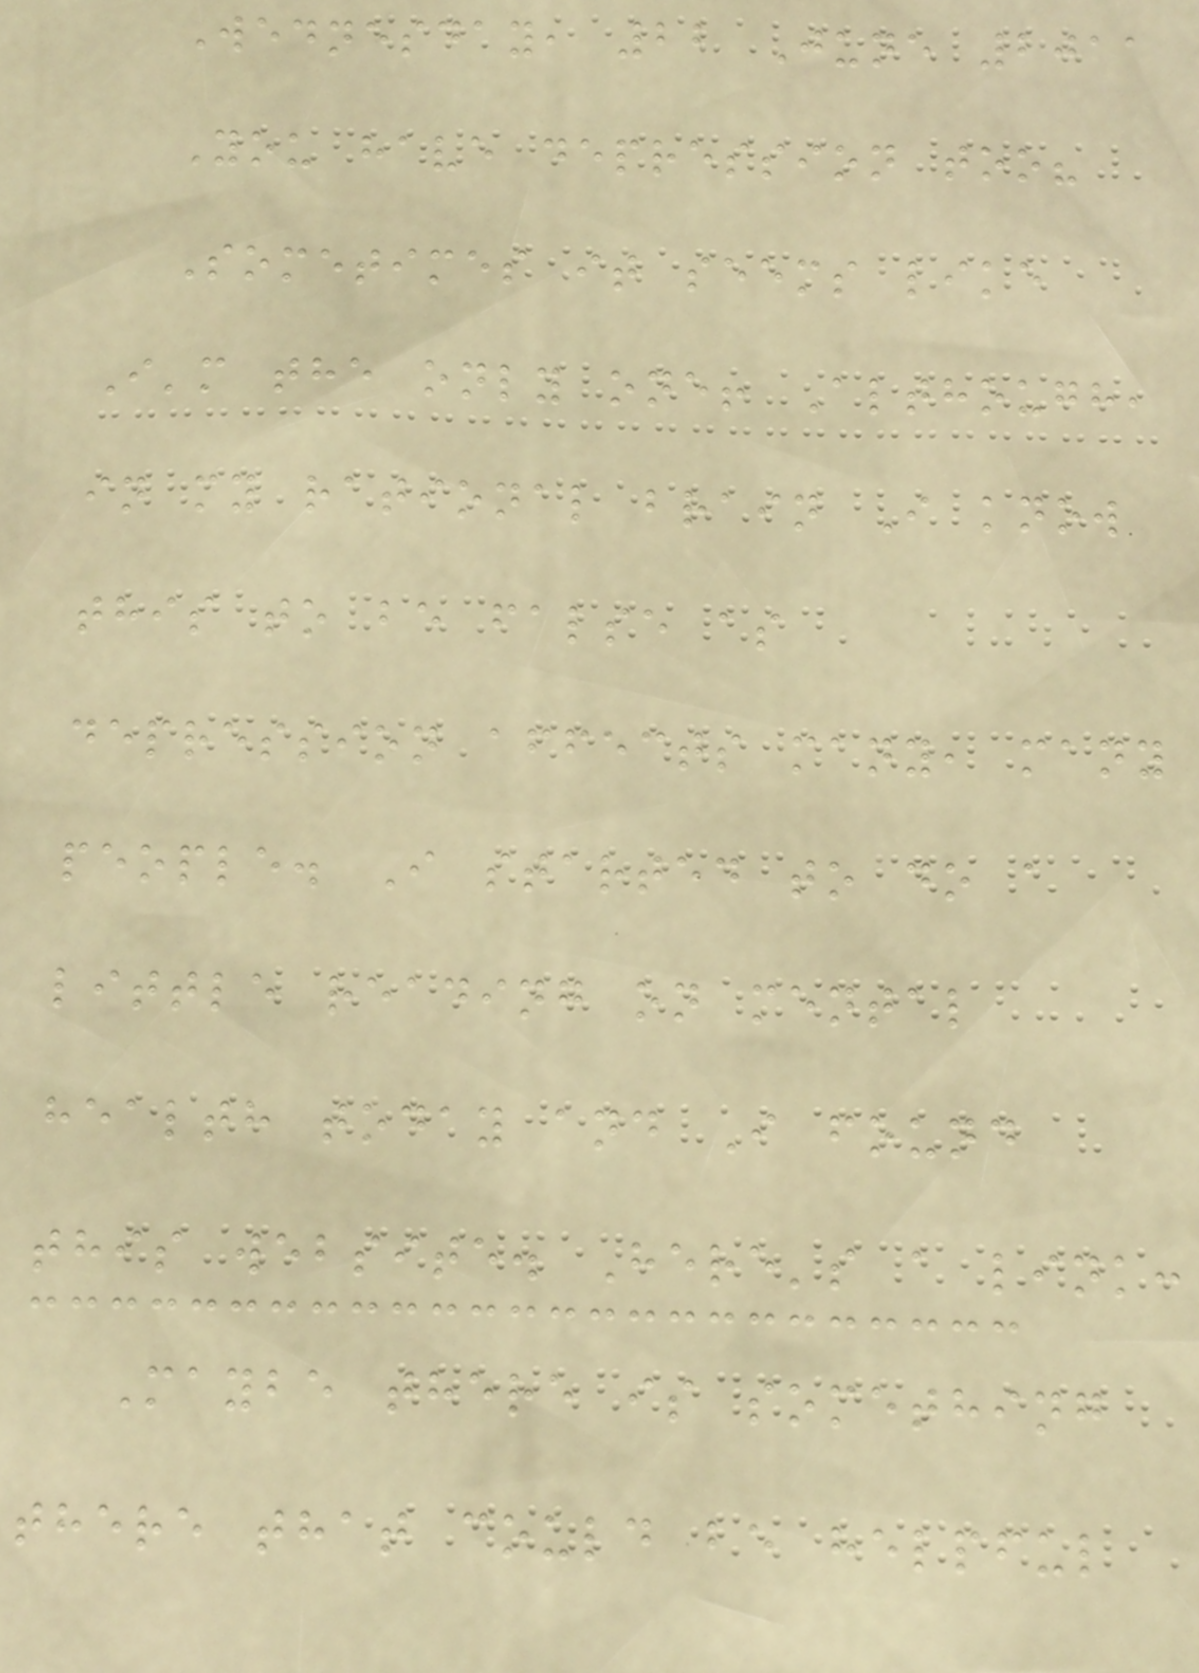Wednesday, 22 June 2011
You have depression too?
Sometimes it seems like
I'm the only one! Although,
in my rational brain I know
this to be false as
depression affects many, many
people. I started to do a
little reading on mental
health today and I found
this website. Here's a link:
Maybe there is something
there that could be helpful
